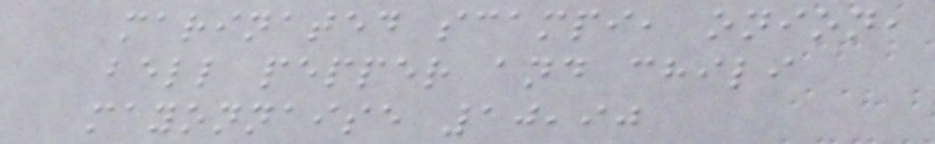marinated scampi, onion,
bell pepper and chili
mayonnaise 10,90
